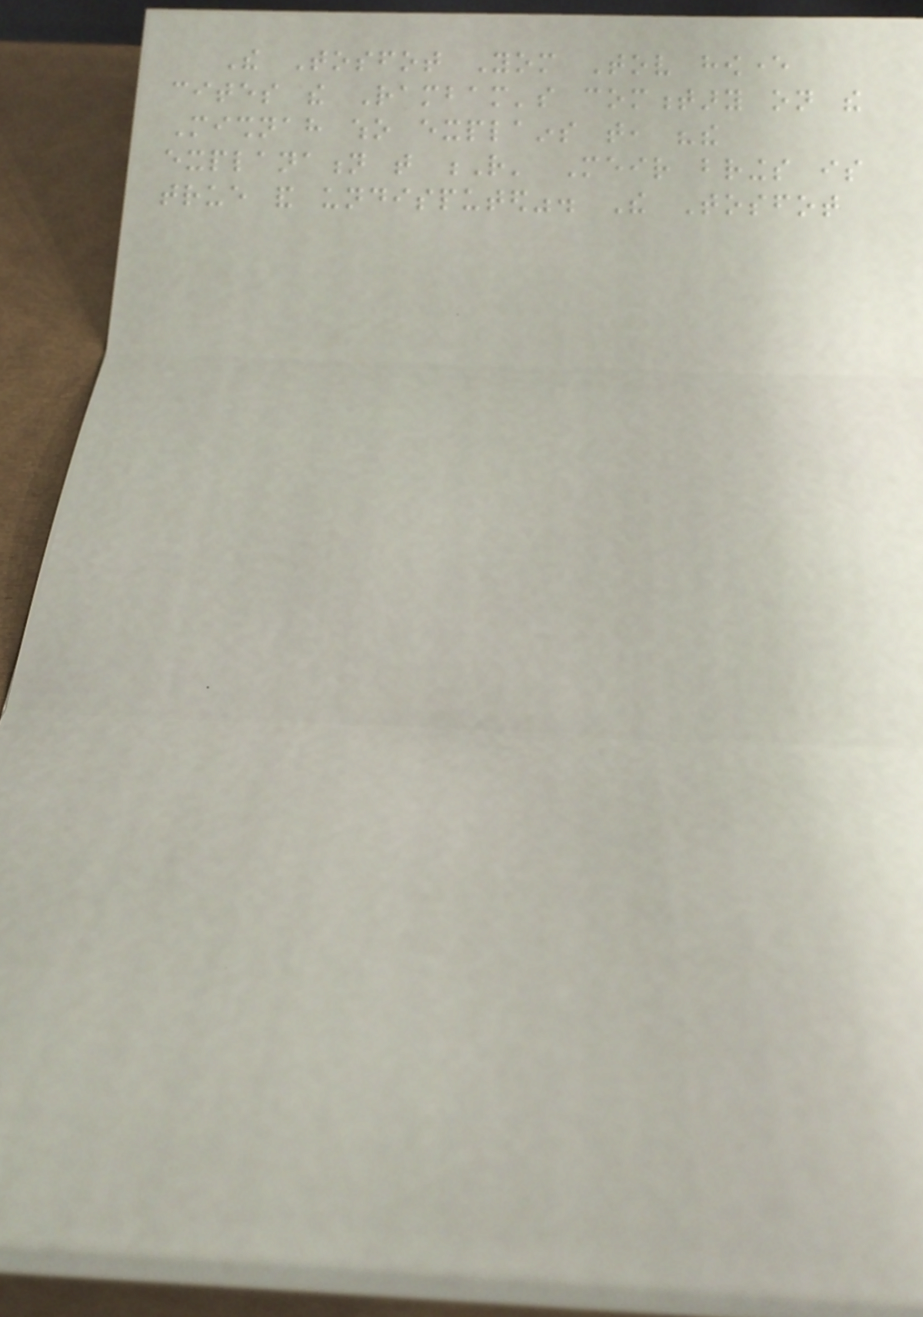The Tosfot Yom Tov however
cites the Rambam's commentary on the
Mishnah who explains that, "the
explanation that R' Meir brings is
true and undisputed". The Tosfot
